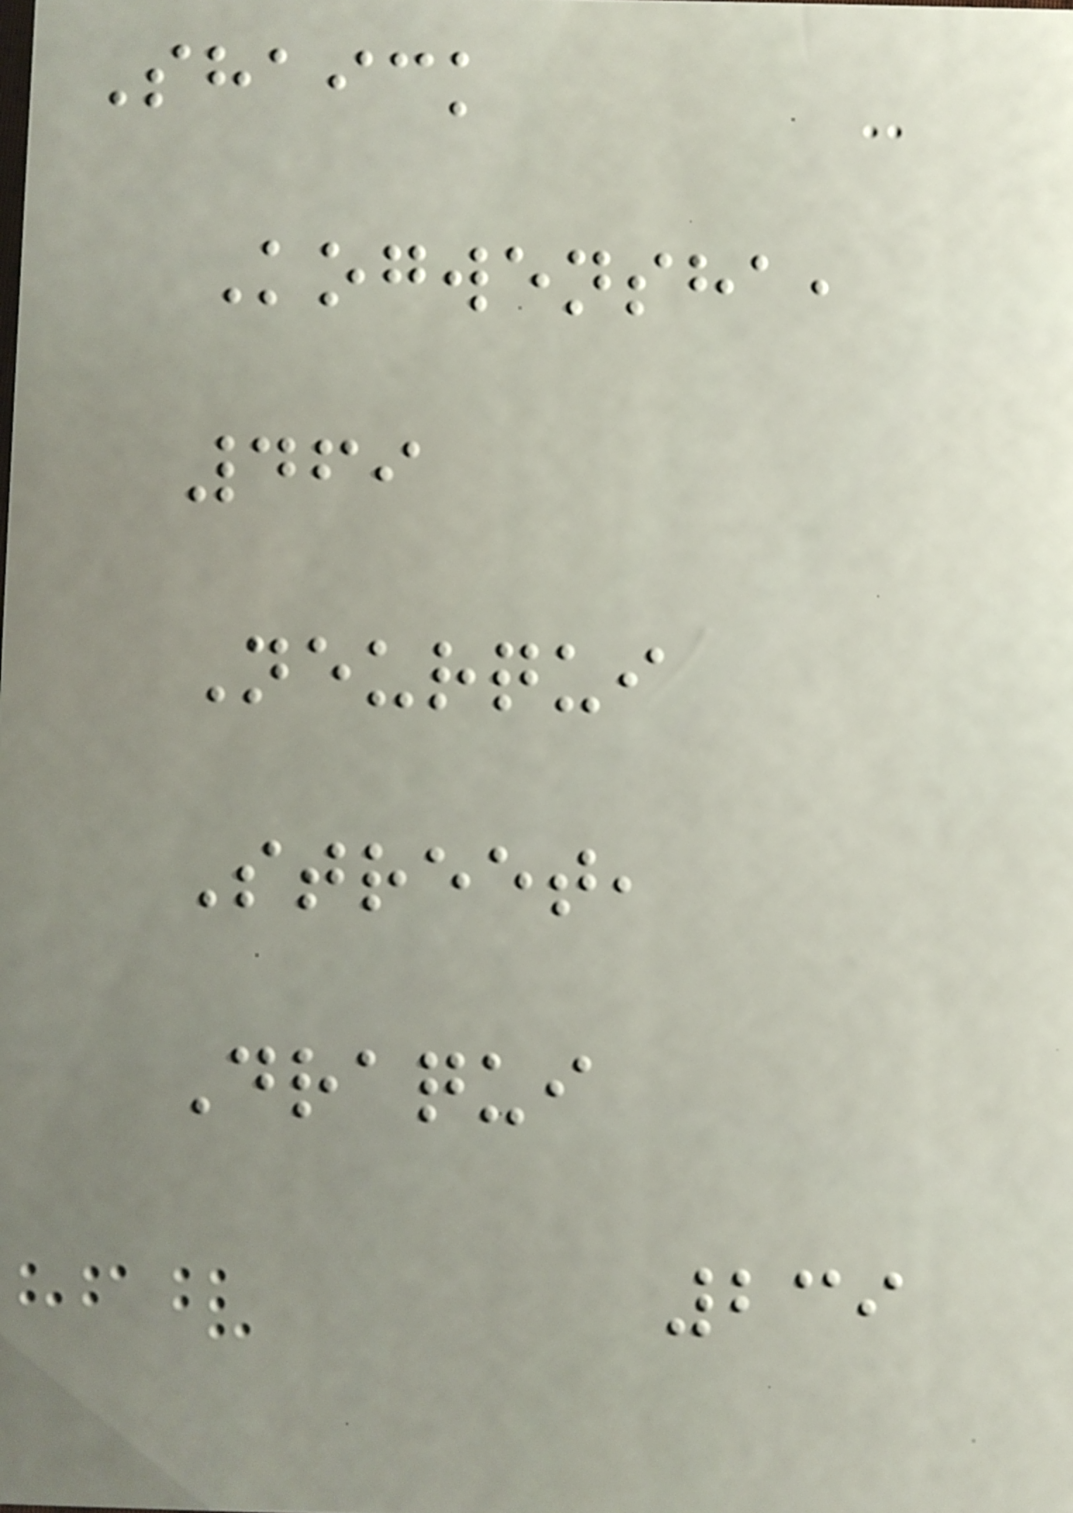Shaick
Kogwensha,
469
Neurqui
Street,
Draqui
239
